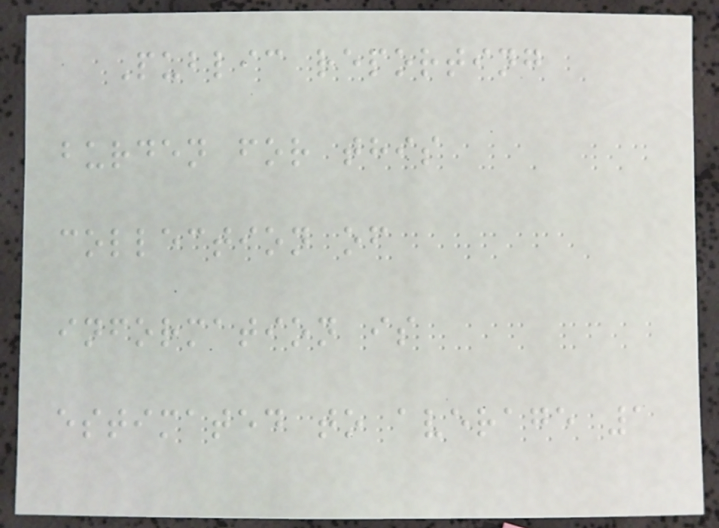Public reporting
burden for this
collection of
information is
estimated to average 1
